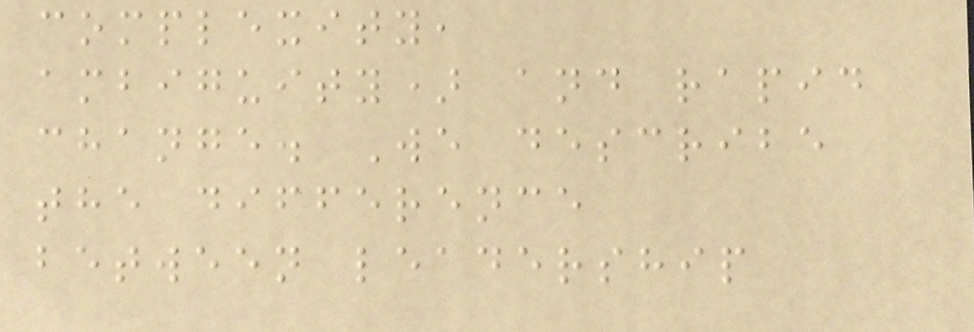complexity,
ambiguity) and rapid
change. We describe
the difference
between leadership
